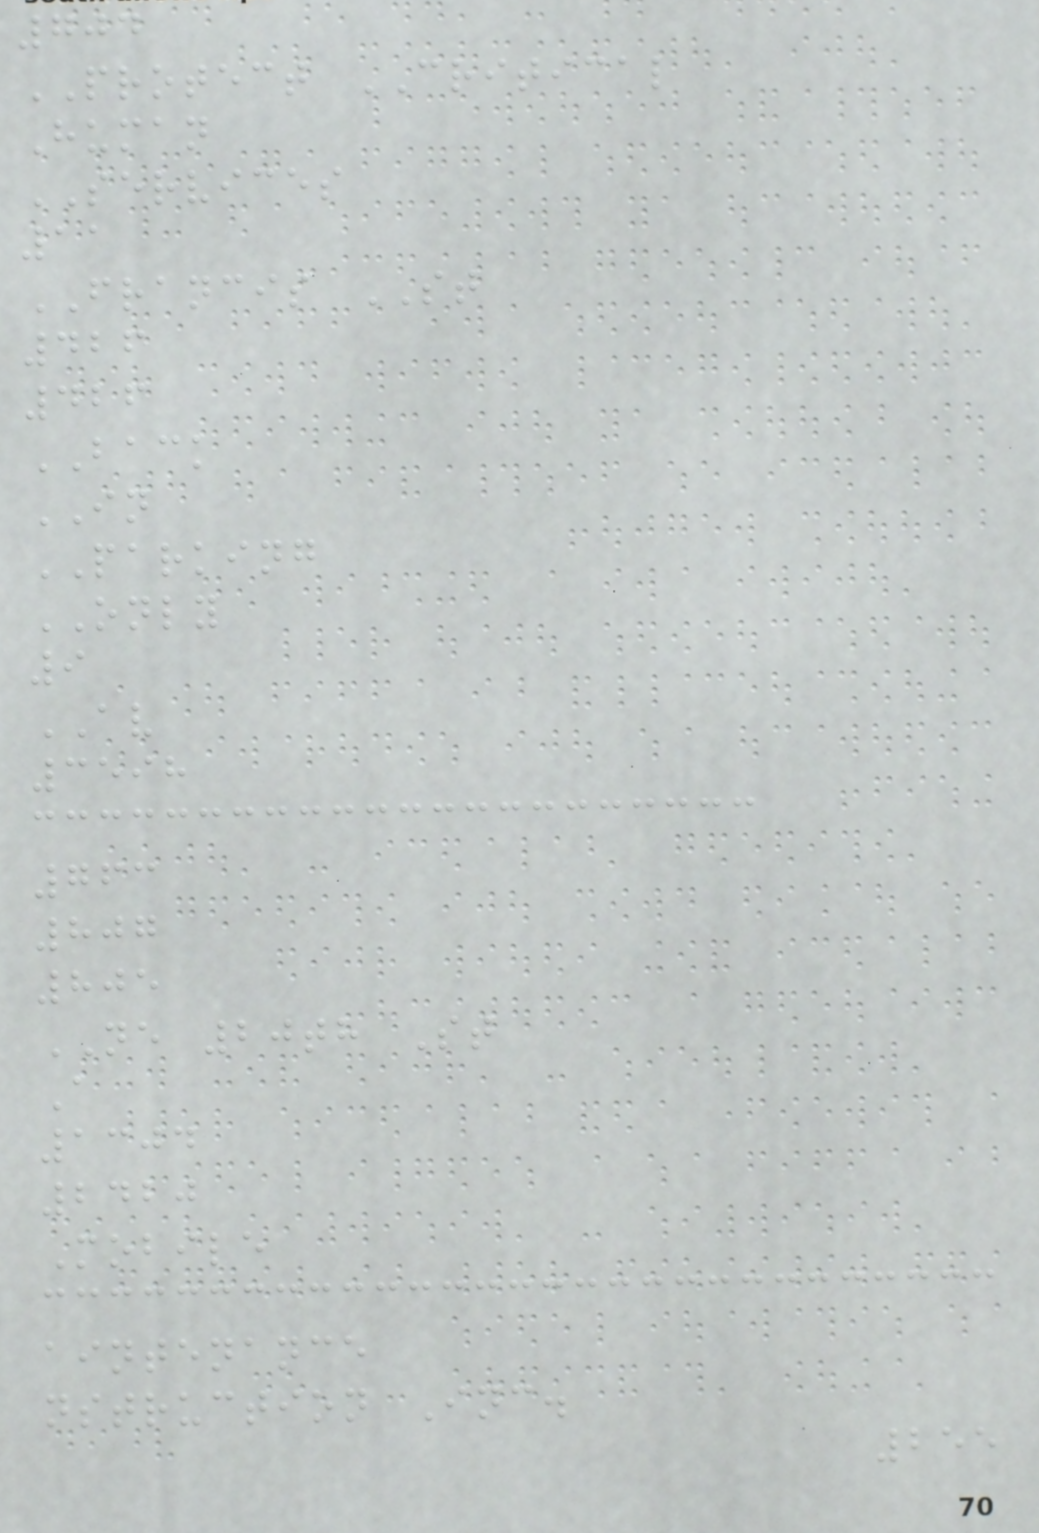704
PROTECT CRITICAL
Human
SERVICES
11
FRANCIS ST
426
426
BACK
IN
PARKING
ONLY
9
AV
3598
763
807
805
NE 20th St
A
1304
2420
Mobile
aintenance
nstruction Inc.
255
